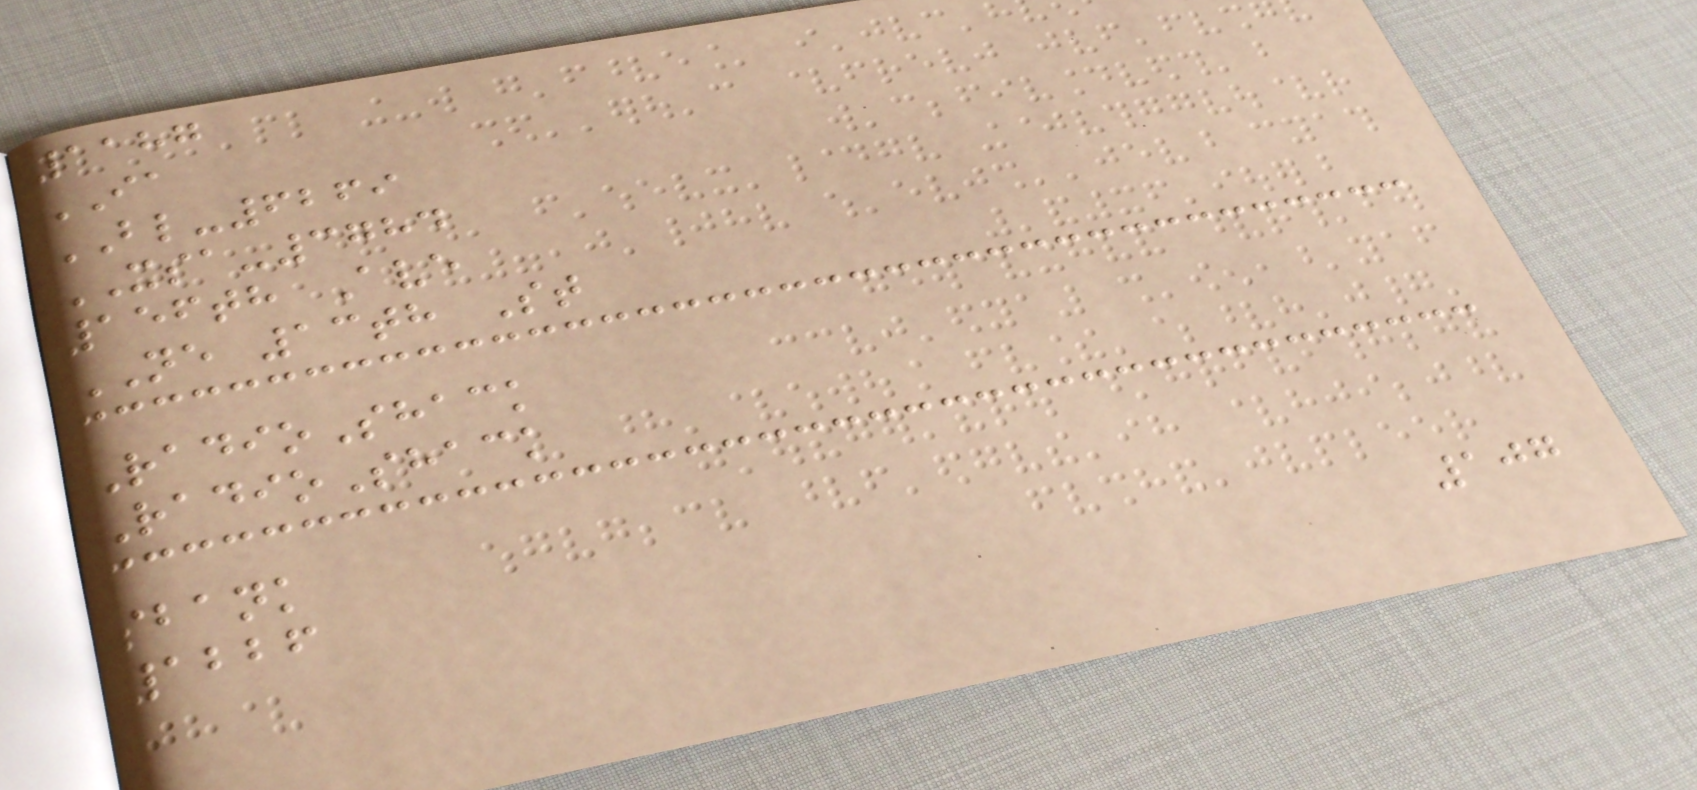1187
IA
BL-6269
XSA-3784
156th Ave
NE 13th St
RadioShack
RadioShack
sbank
1226
107
